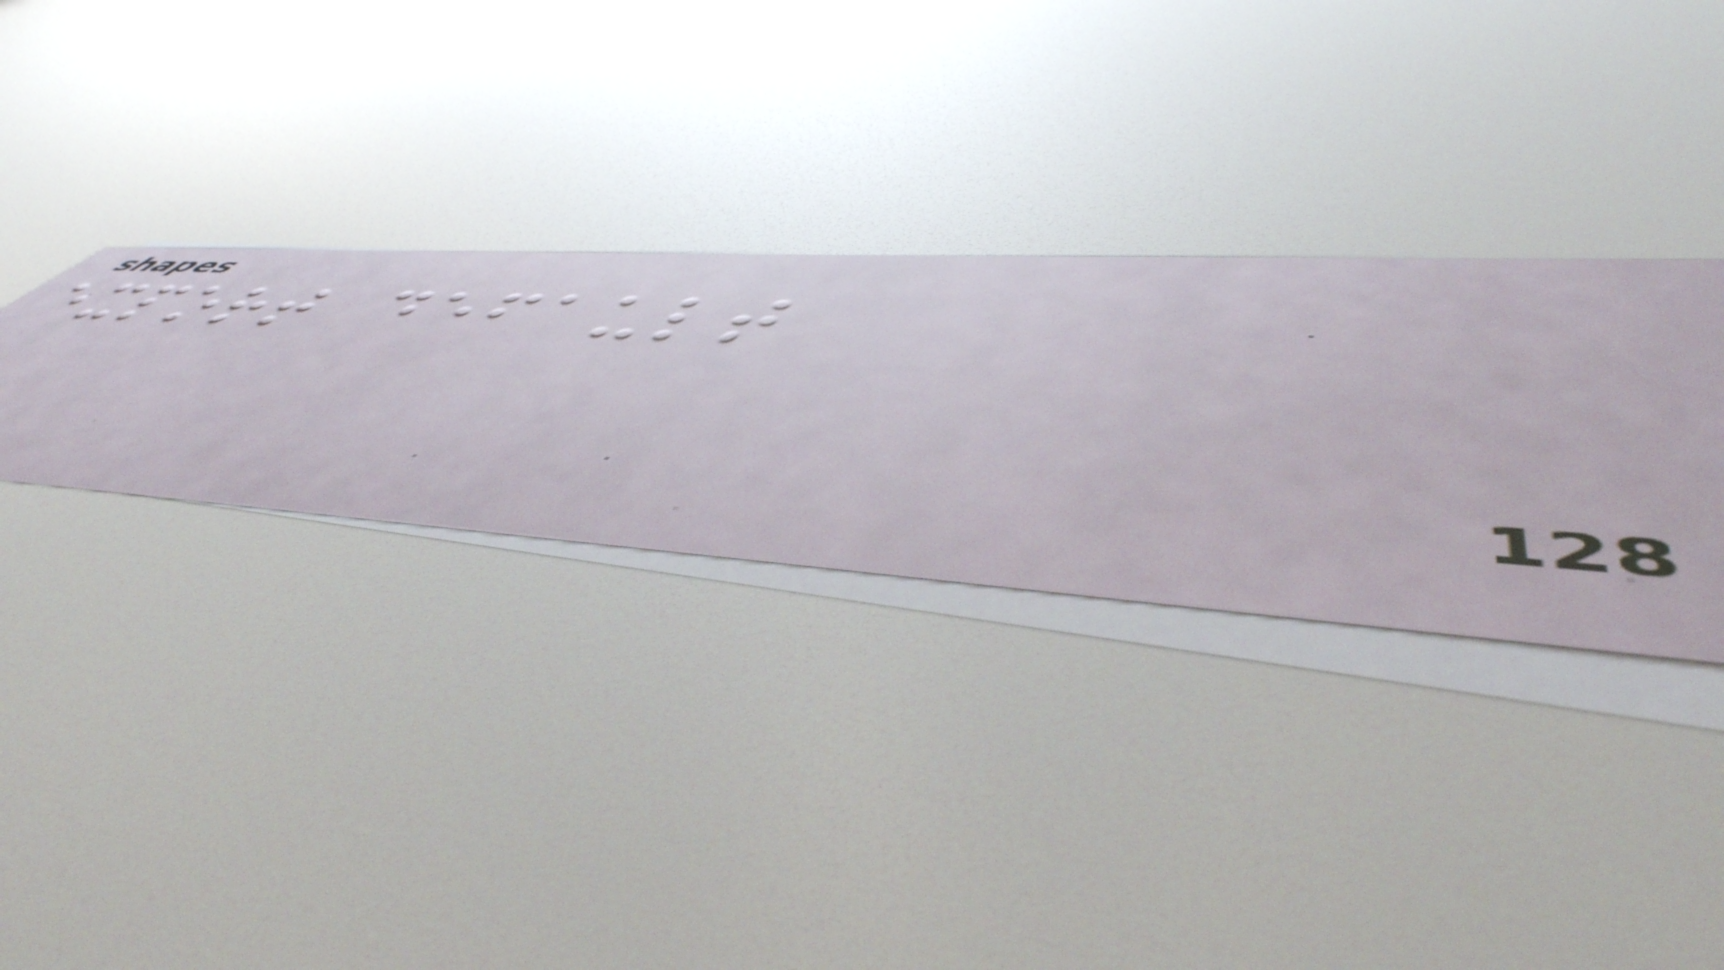export default
